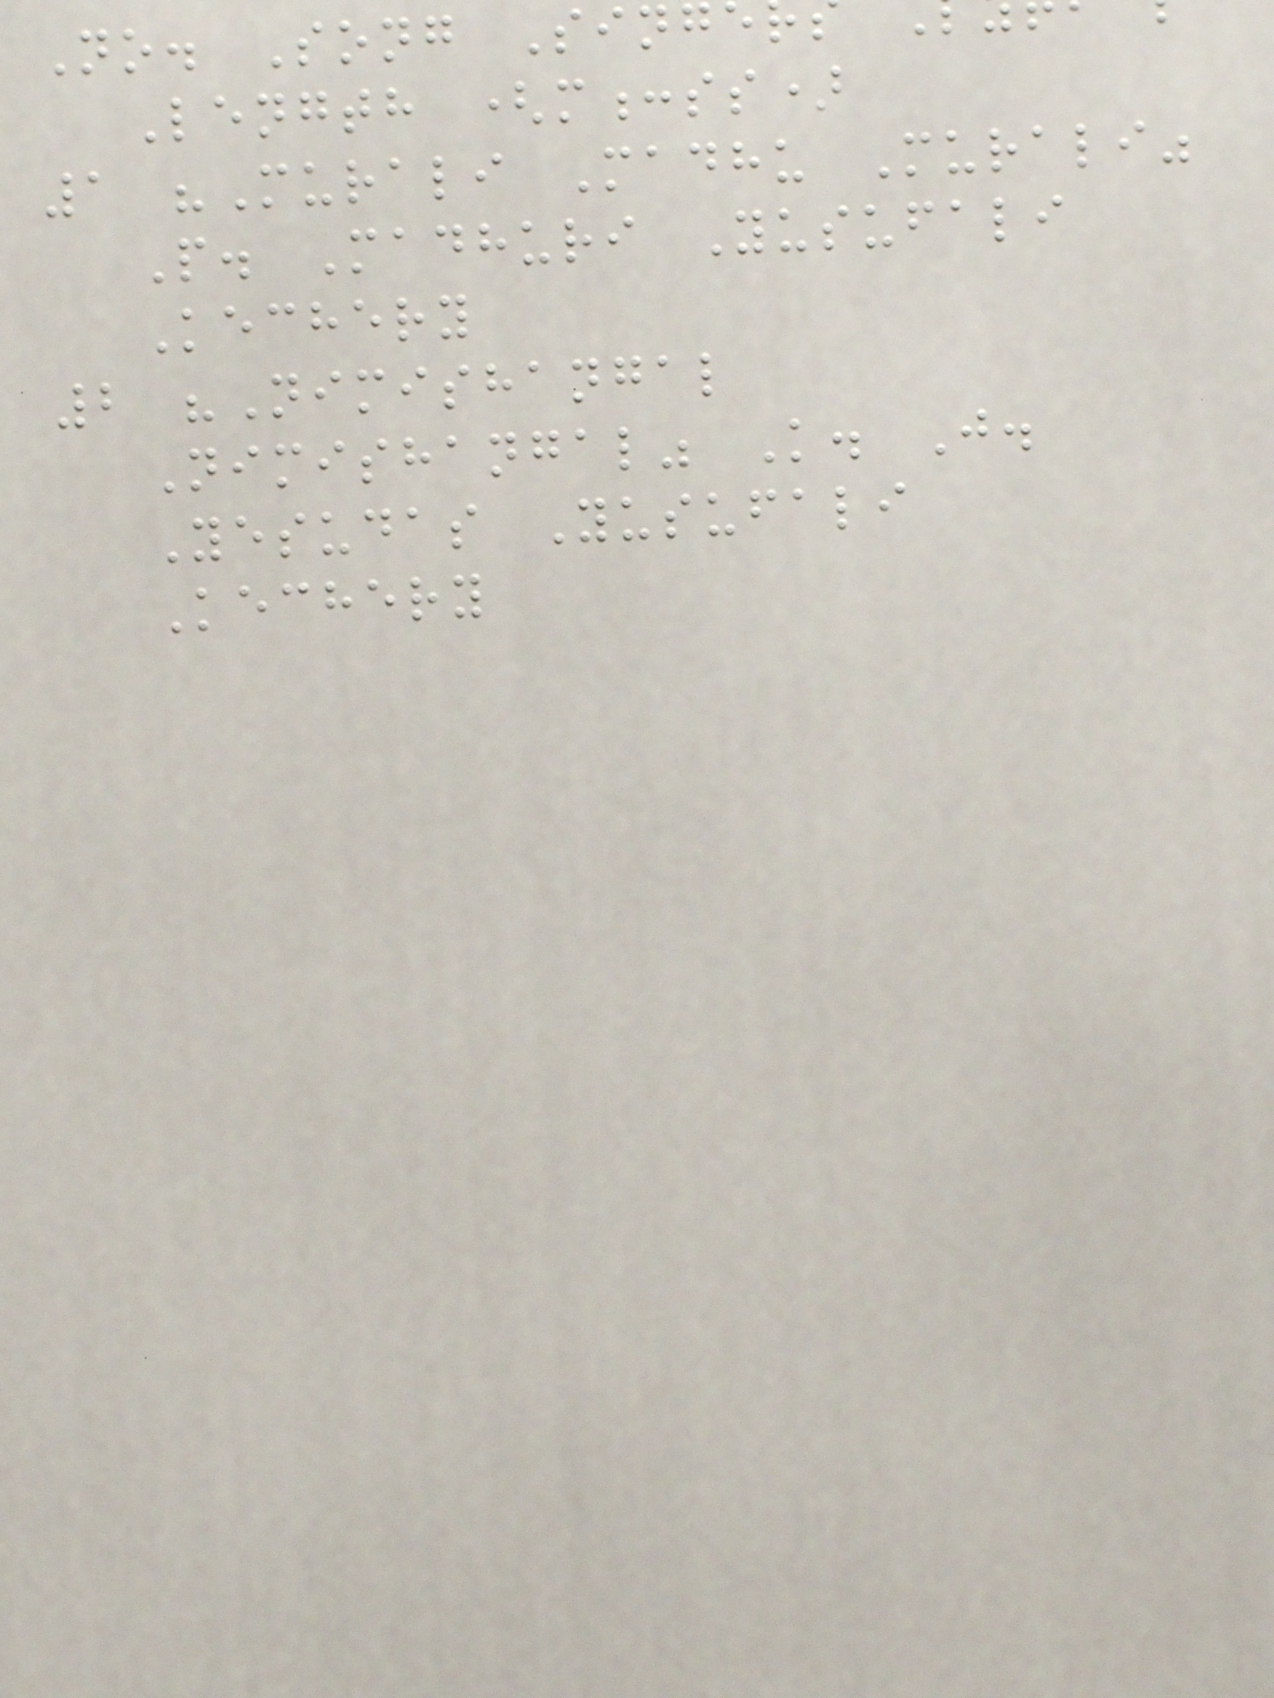No. Song Sing
Length (m:ss)
1 "Murali Madhu Murali"
P. Madhuri Yusufali
Kechery
2 "Nimishangal
Nimishangal" K. J.
Yesudas Yusufali
Kechery
